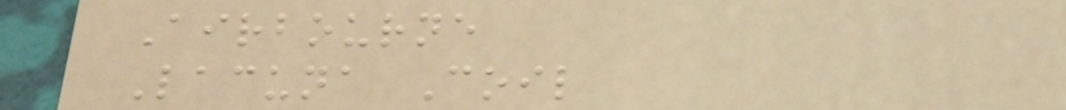Airbourne
Lacuna Coil
